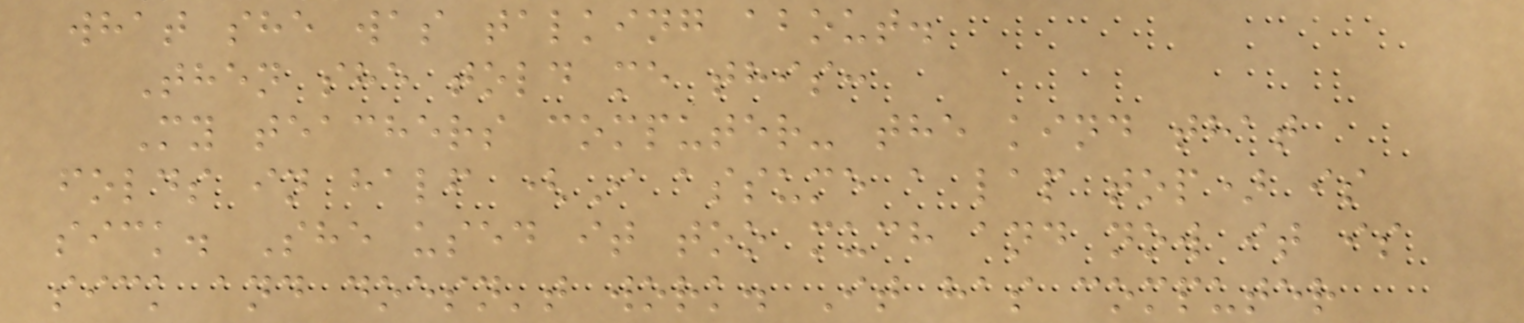what she was talking about.
Then she told me this:
My teachers computer- the kind that
folds in half (I assume a lap top) is
sick. She used it too much and now it is
sick and doesn't work. It has computer
